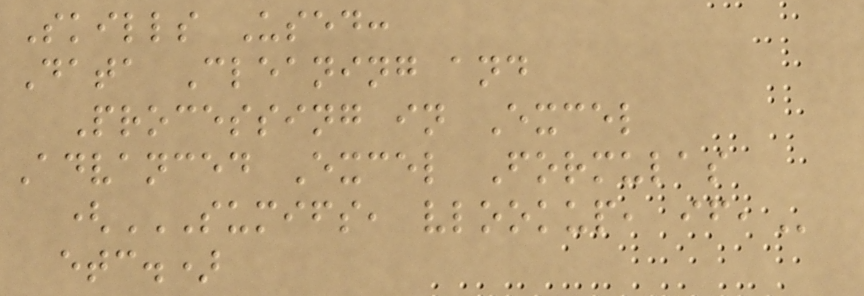Skills Used:
Data Cleaning and
Processing in Excel
Advanced Excel Formulas
(SUMIFS, VLOOKUP, IF,
etc.)
